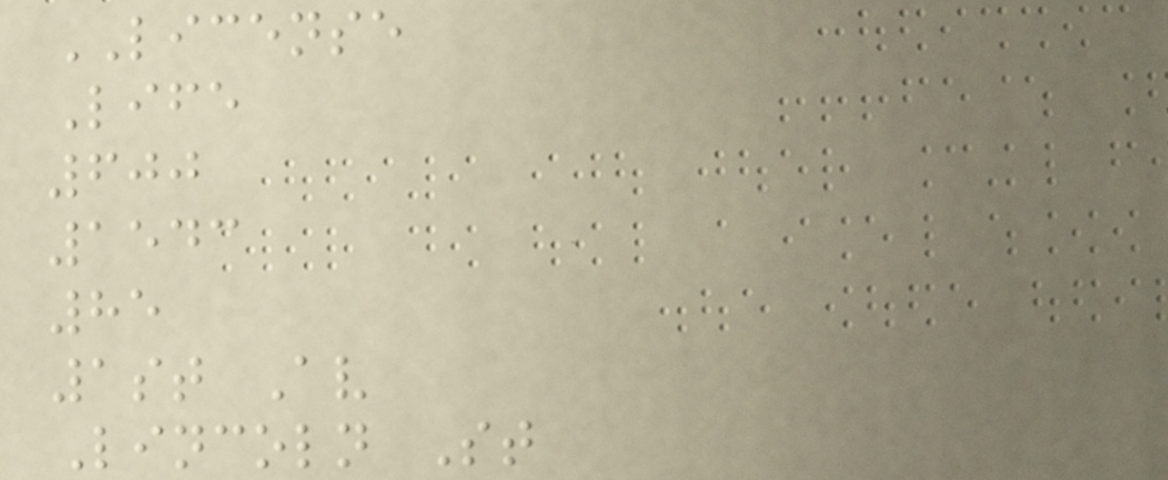LICENSE
Life
600
1543
85
1st Av
Lincoln St
